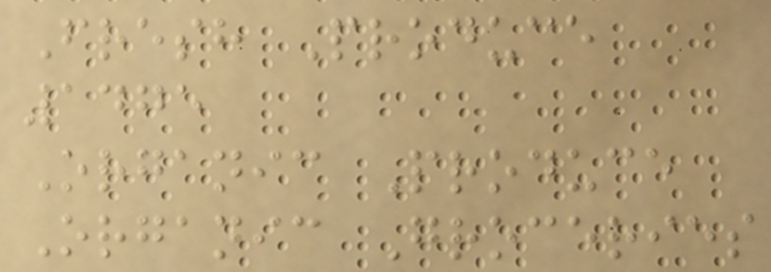Fresh Produce
1475
Organic Produce
Organic Groceries
